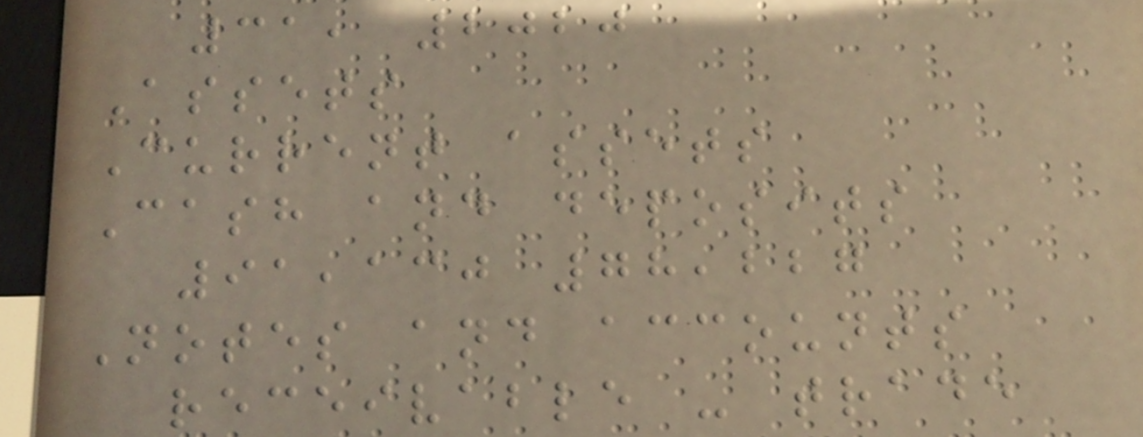31, 2020
Assets
Current assets
Cash and deposits
91,130 78,227
Notes and accounts
receivable - trade
